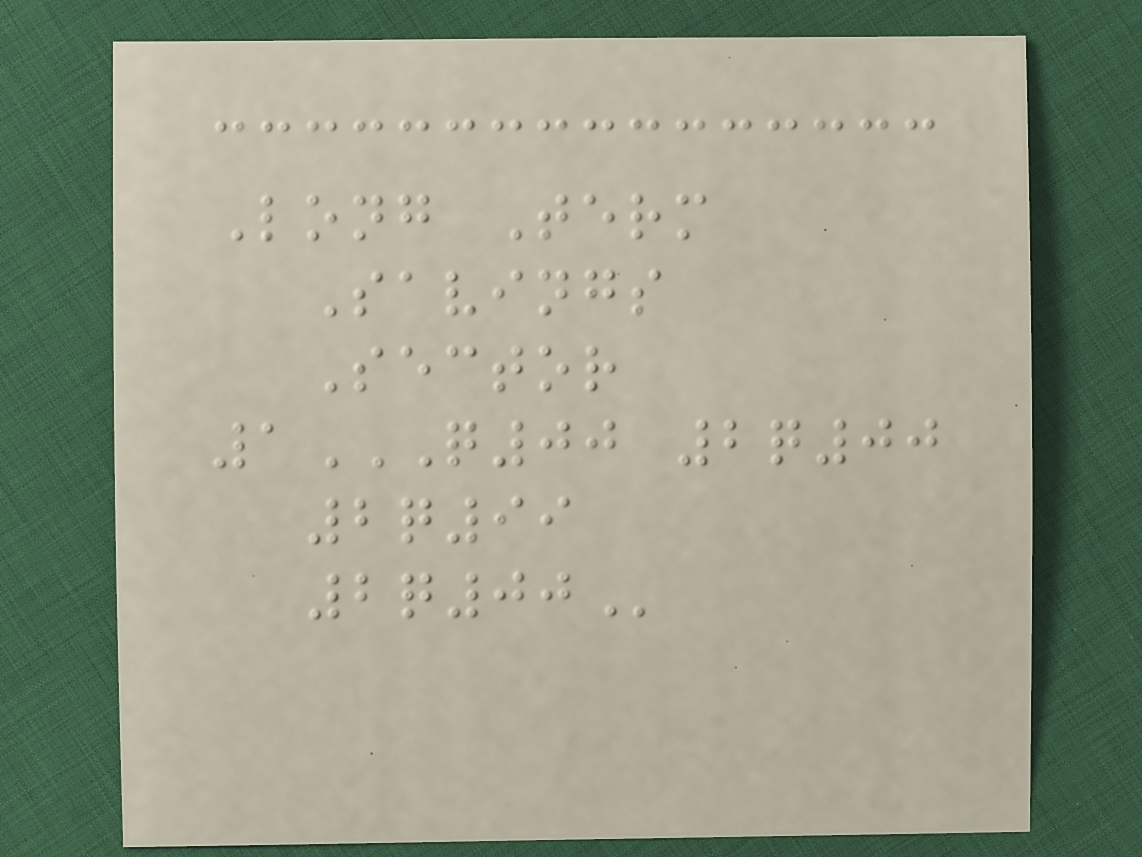Long Term
Savings
Sector
1Q00 2Q00
2Q99
2Q00
